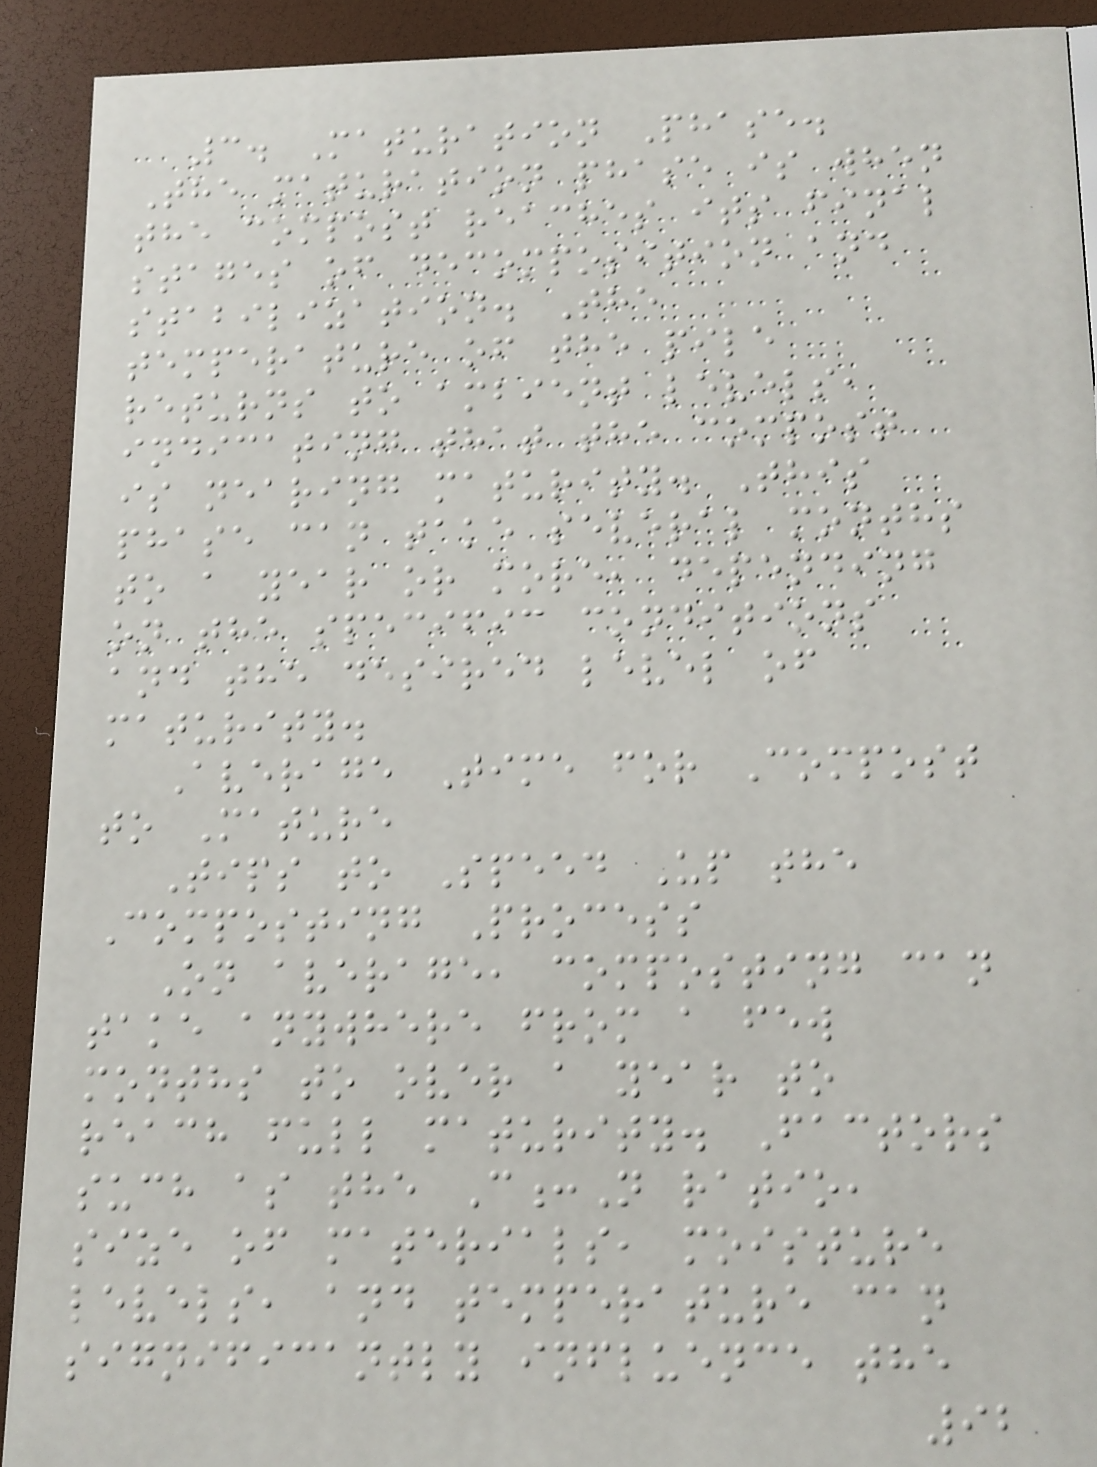3. Maturation Phase.
The maturation phase is when
the compost reaches its final
stages of decomposition and
stabilization. The
temperature of the pile
returns to ambient levels,
indicating that the compost
is nearing maturity. This
phase can take several months
to a year or more, depending
on the specific conditions
and the desired level of
maturity.
Average Time for Compost
to Mature
Tips to Speed Up the
Composting Process
On average, composting can
take anywhere from a few
months to over a year to
reach full maturity. Factors
such as the C:N ratio,
size of materials, moisture
levels, and temperature can
significantly influence the
92
